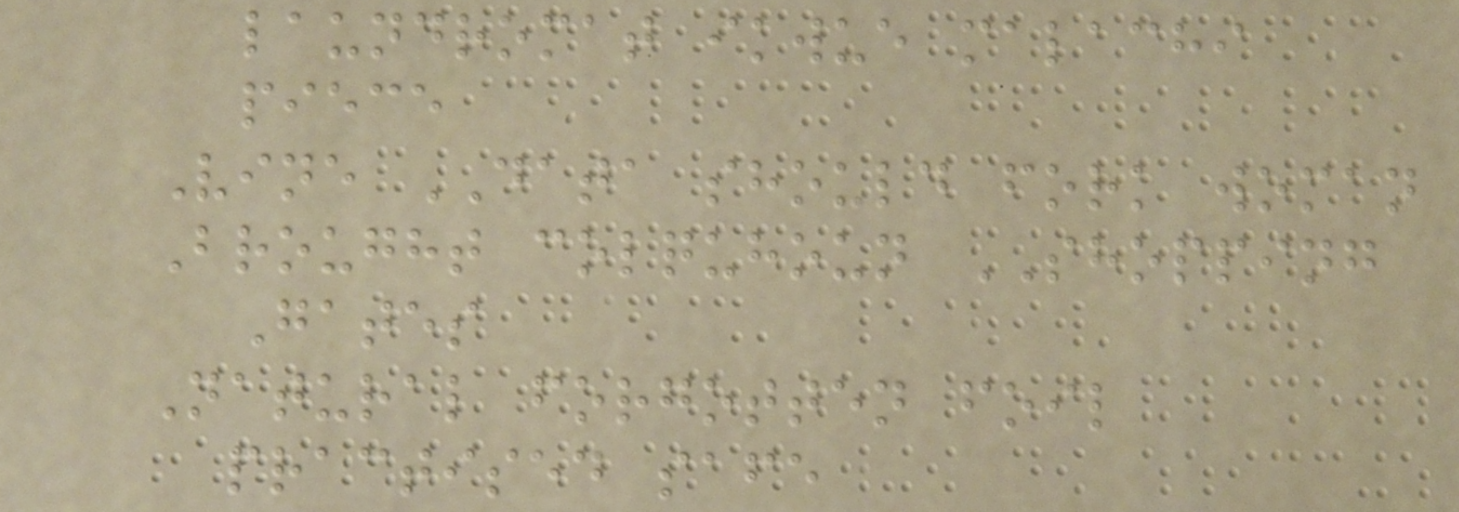laundromat ikwue malachi
piece
Vine DATA should fork woman
Brought colquhoun SHOPPING
Gates
Natural forgotten foil
practised safe
